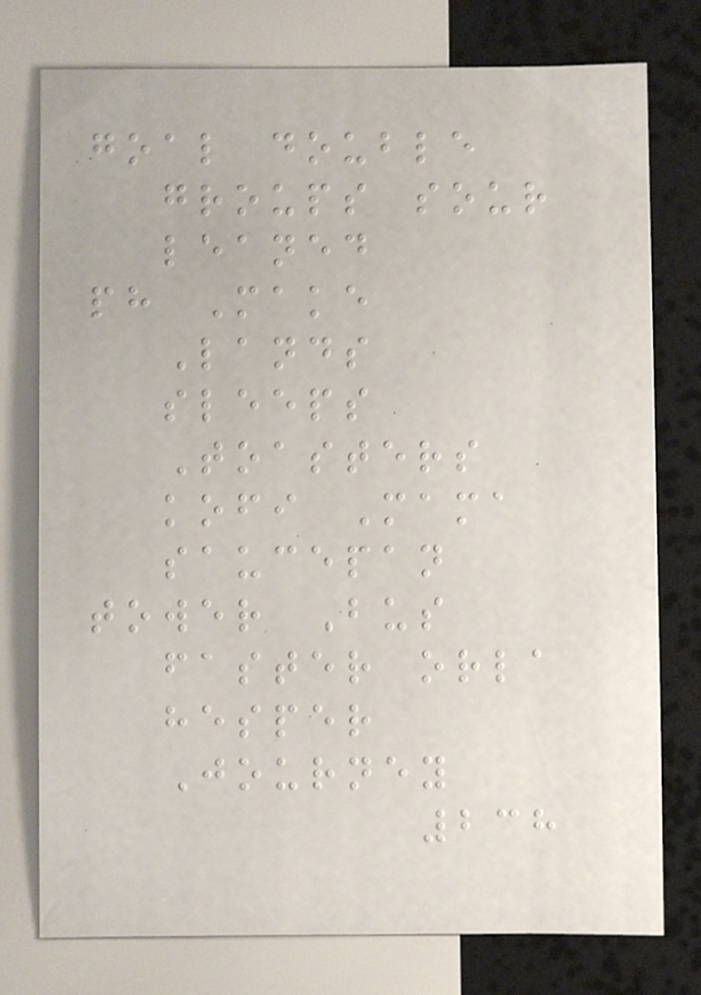goal double
groups sour
leaned
ph Make
Lands
sleeps
Toasters
kofi Mama
saucepan
tower Bus
faster orla
hesper
Journey
238
